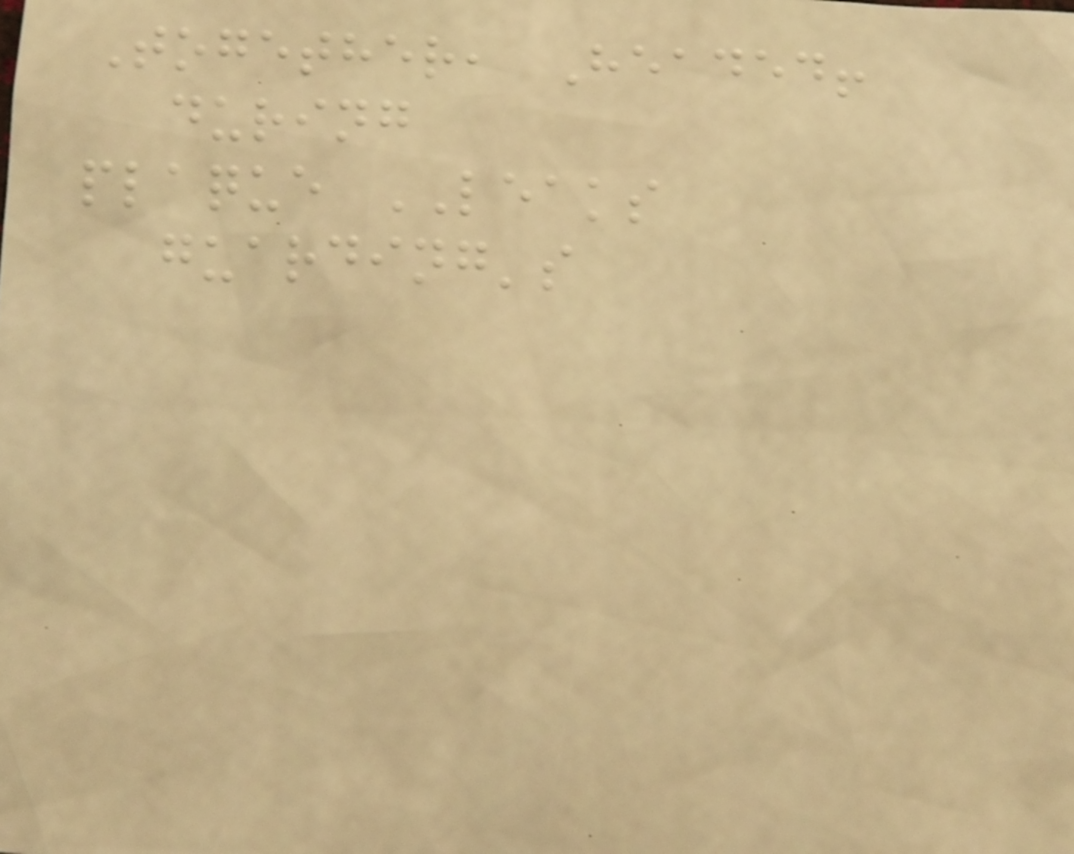Together, Headed!
during
plaque LEAKS
guarding's
